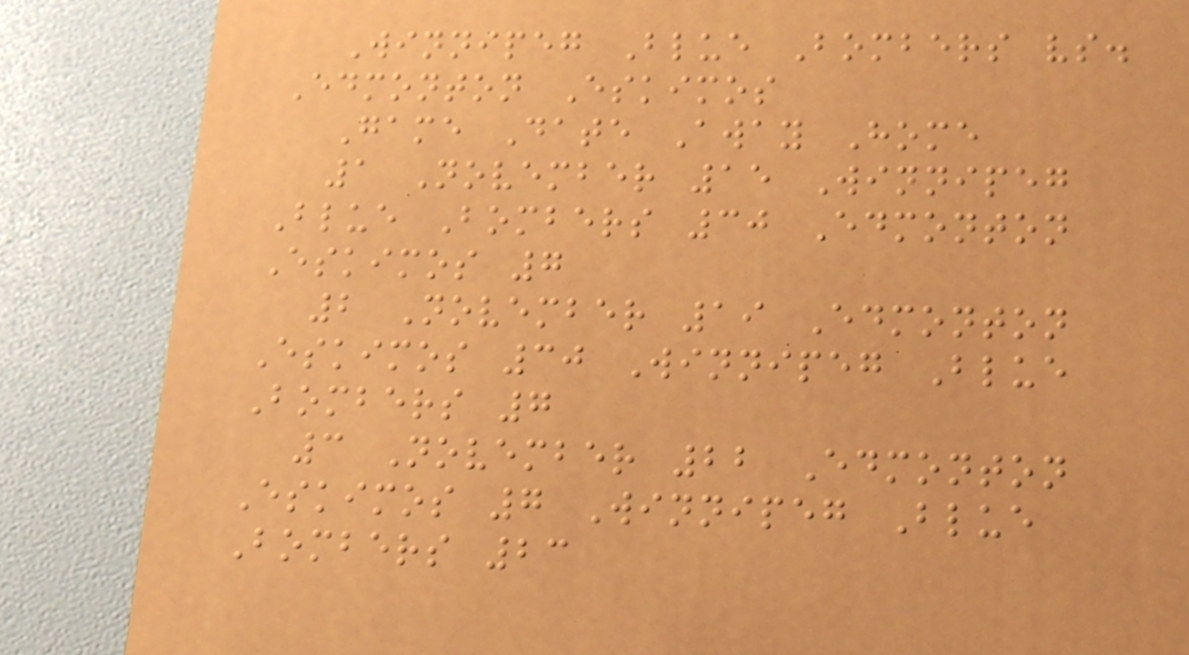Winnipeg Blue Bombers vs.
Edmonton Eskimos
Game Date Away Home
1 November 15 Winnipeg
Blue Bombers 30 Edmonton
Eskimos 7
2 November 19 Edmonton
Eskimos 30 Winnipeg Blue
Bombers 7
3 November 22 Edmonton
Eskimos 7 Winnipeg Blue
Bombers 23
